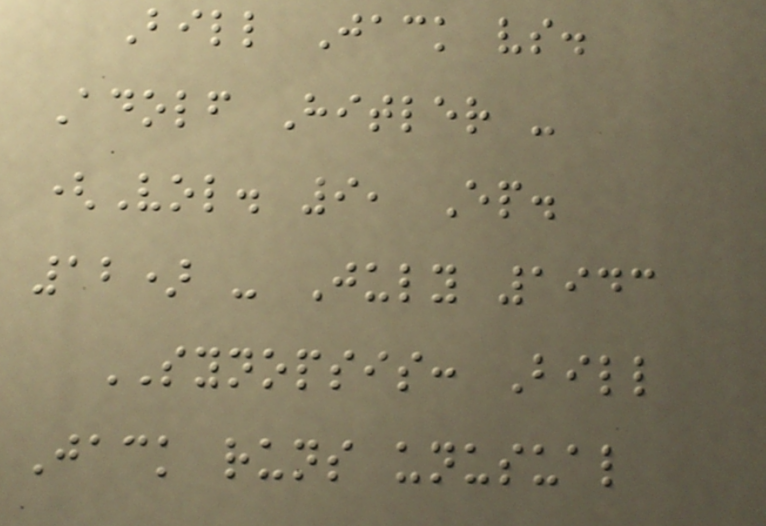Bill Jack vs.
Adolf Hitler -
(Vol. 9, Ep.
12) - July 1943
SYNOPSIS: Bill
Jack runs unusual
